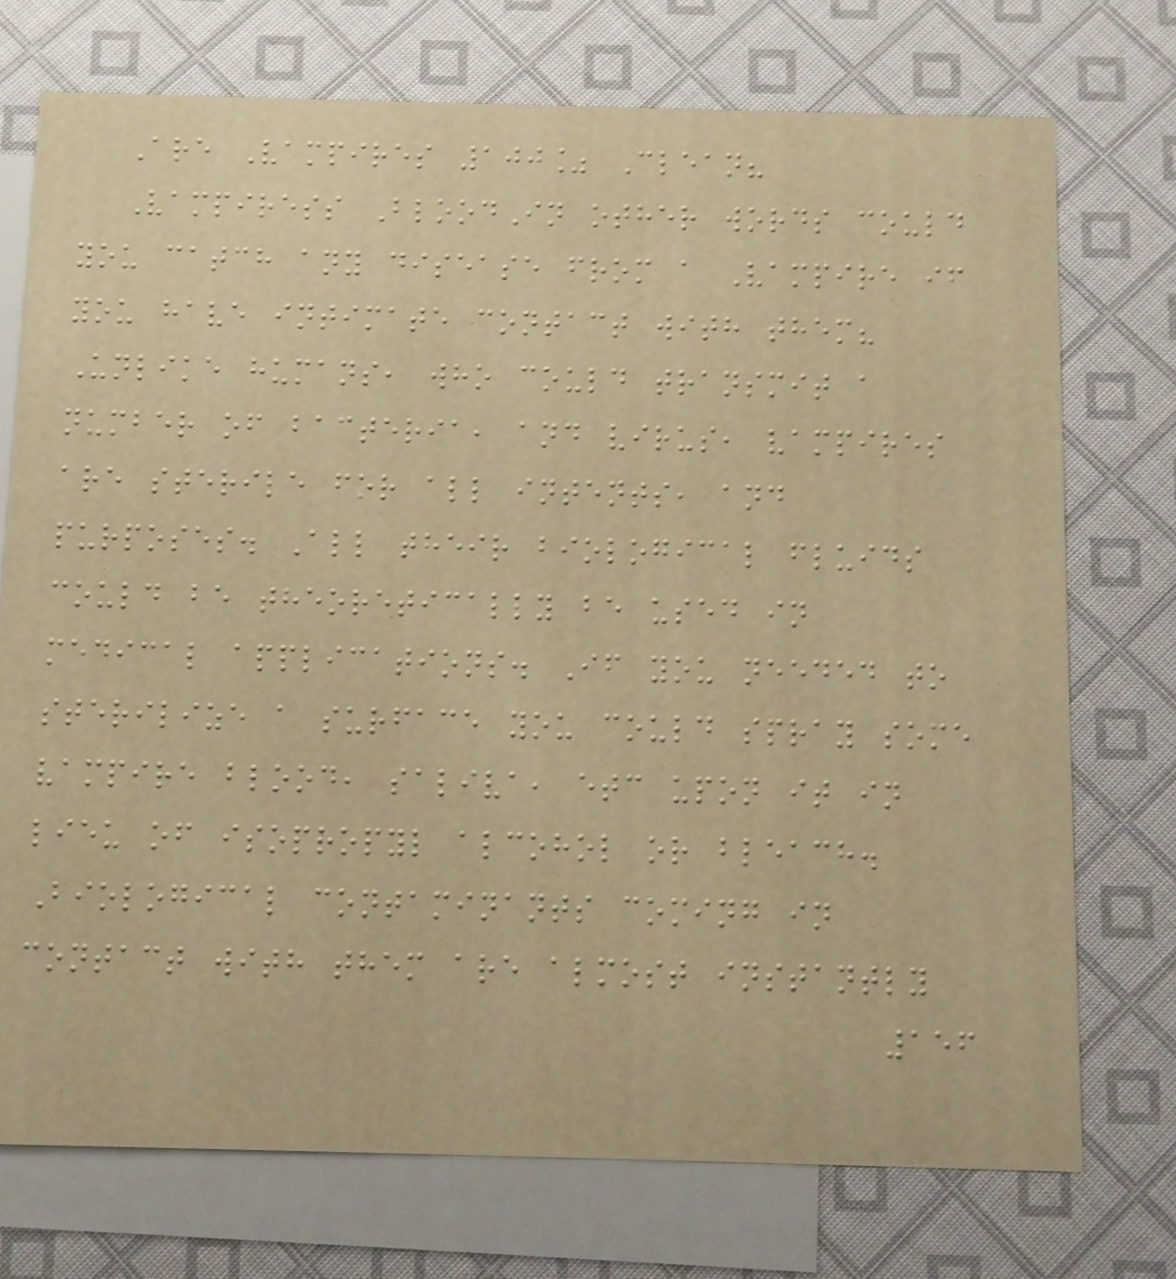Are Vampires 100% Clean?
Vampiress BloodIn other words could
you catch any disease from a Vampire if
you have intimate contact with them?
Unlike humans, who could transmit a
number of bacteria, and virus, vampires
are sterile for all intents, and
purposes. All their biological fluids
could be theoretically be used in
medical applications. If you needed to
sterilize a surface you could spray some
vampire blood, saliva, etc upon it in
lieu of isopropyl alcohol or bleach.
Biological contaminants coming in
contact with them are almost instantly
156
